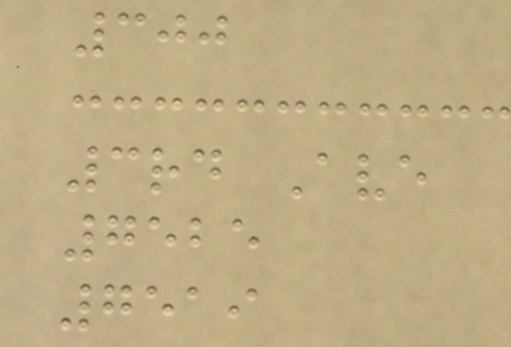300
3rd Ave
7525
7519
